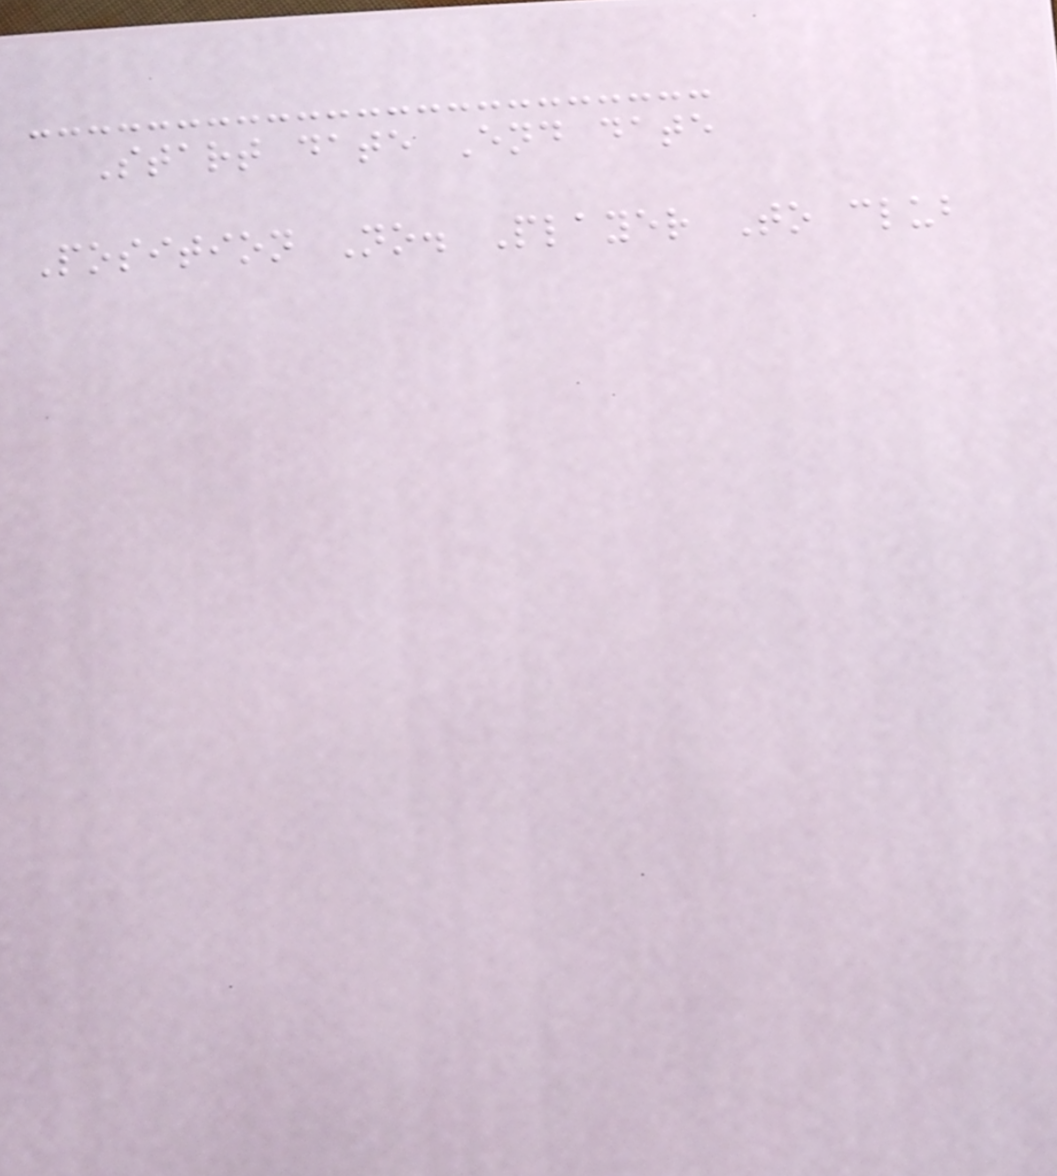Start date End date
Position No. Player To club
